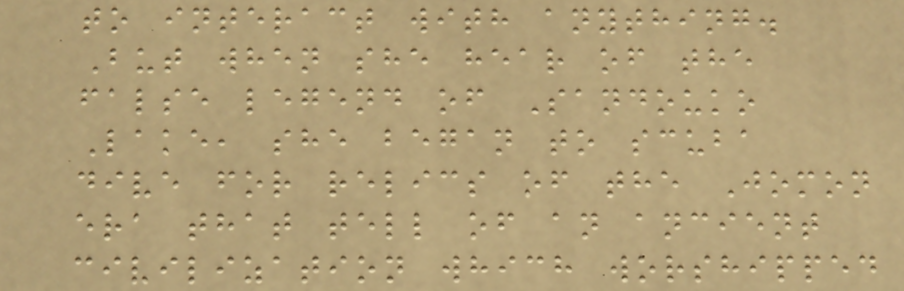to interact with anything.
But when she hear of the
false legend of Sandouko
Lake, she began to scuba
dive for relics of the Jomon
era that tell of an ancient
civilization which worshipped
